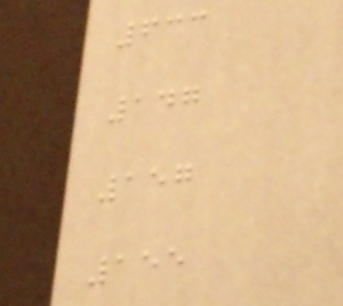633
147
157
155
